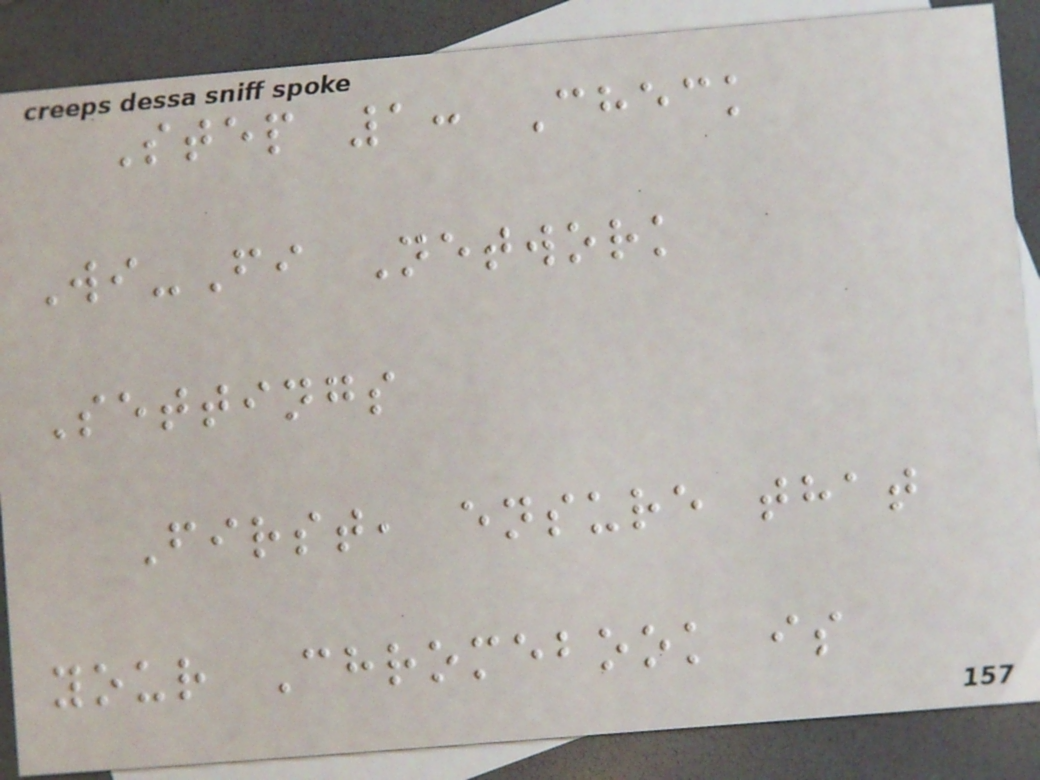Step 1: Check
Wi-Fi Network
Settings
First, ensure that
your Chromebook is
